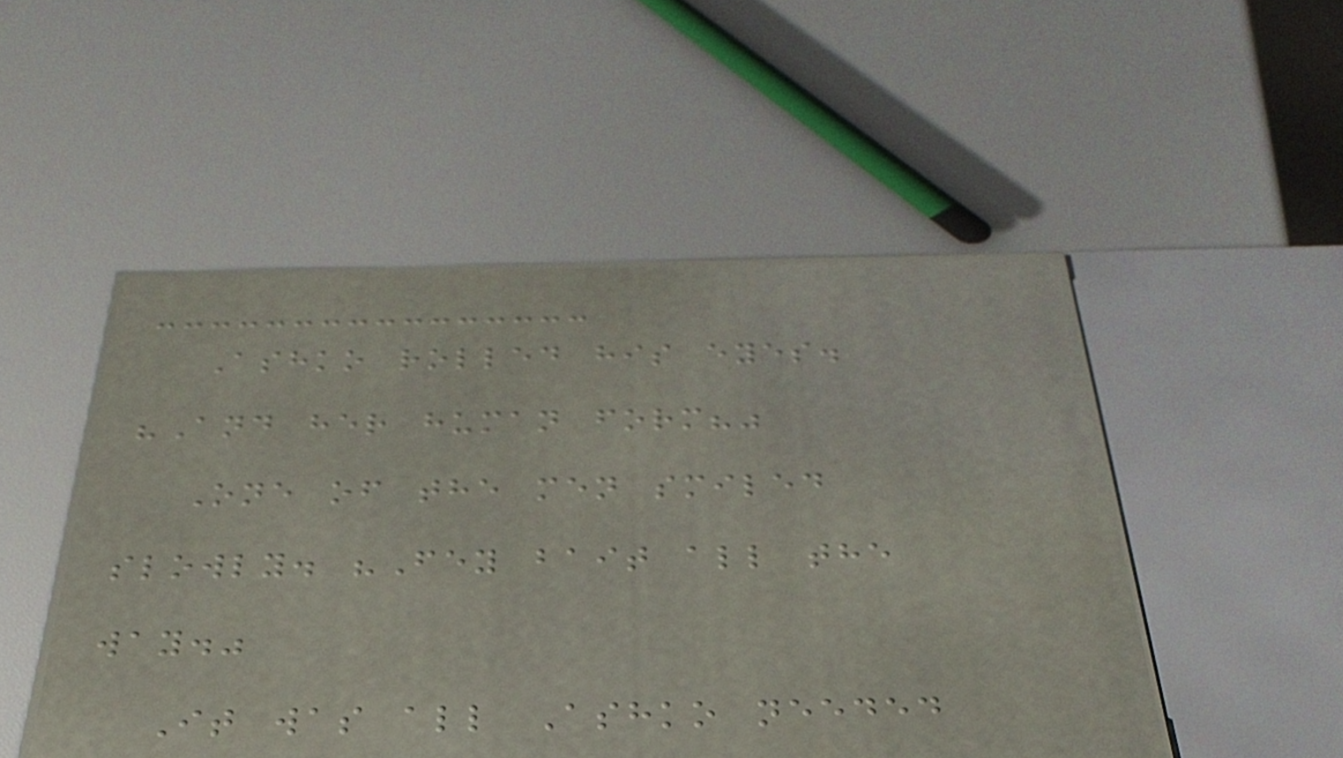Ashko rolled his eyes.
"And her human form?"
One of the men smiled
slowly. "Fey bait all the
way."
It was all Ashko needed
